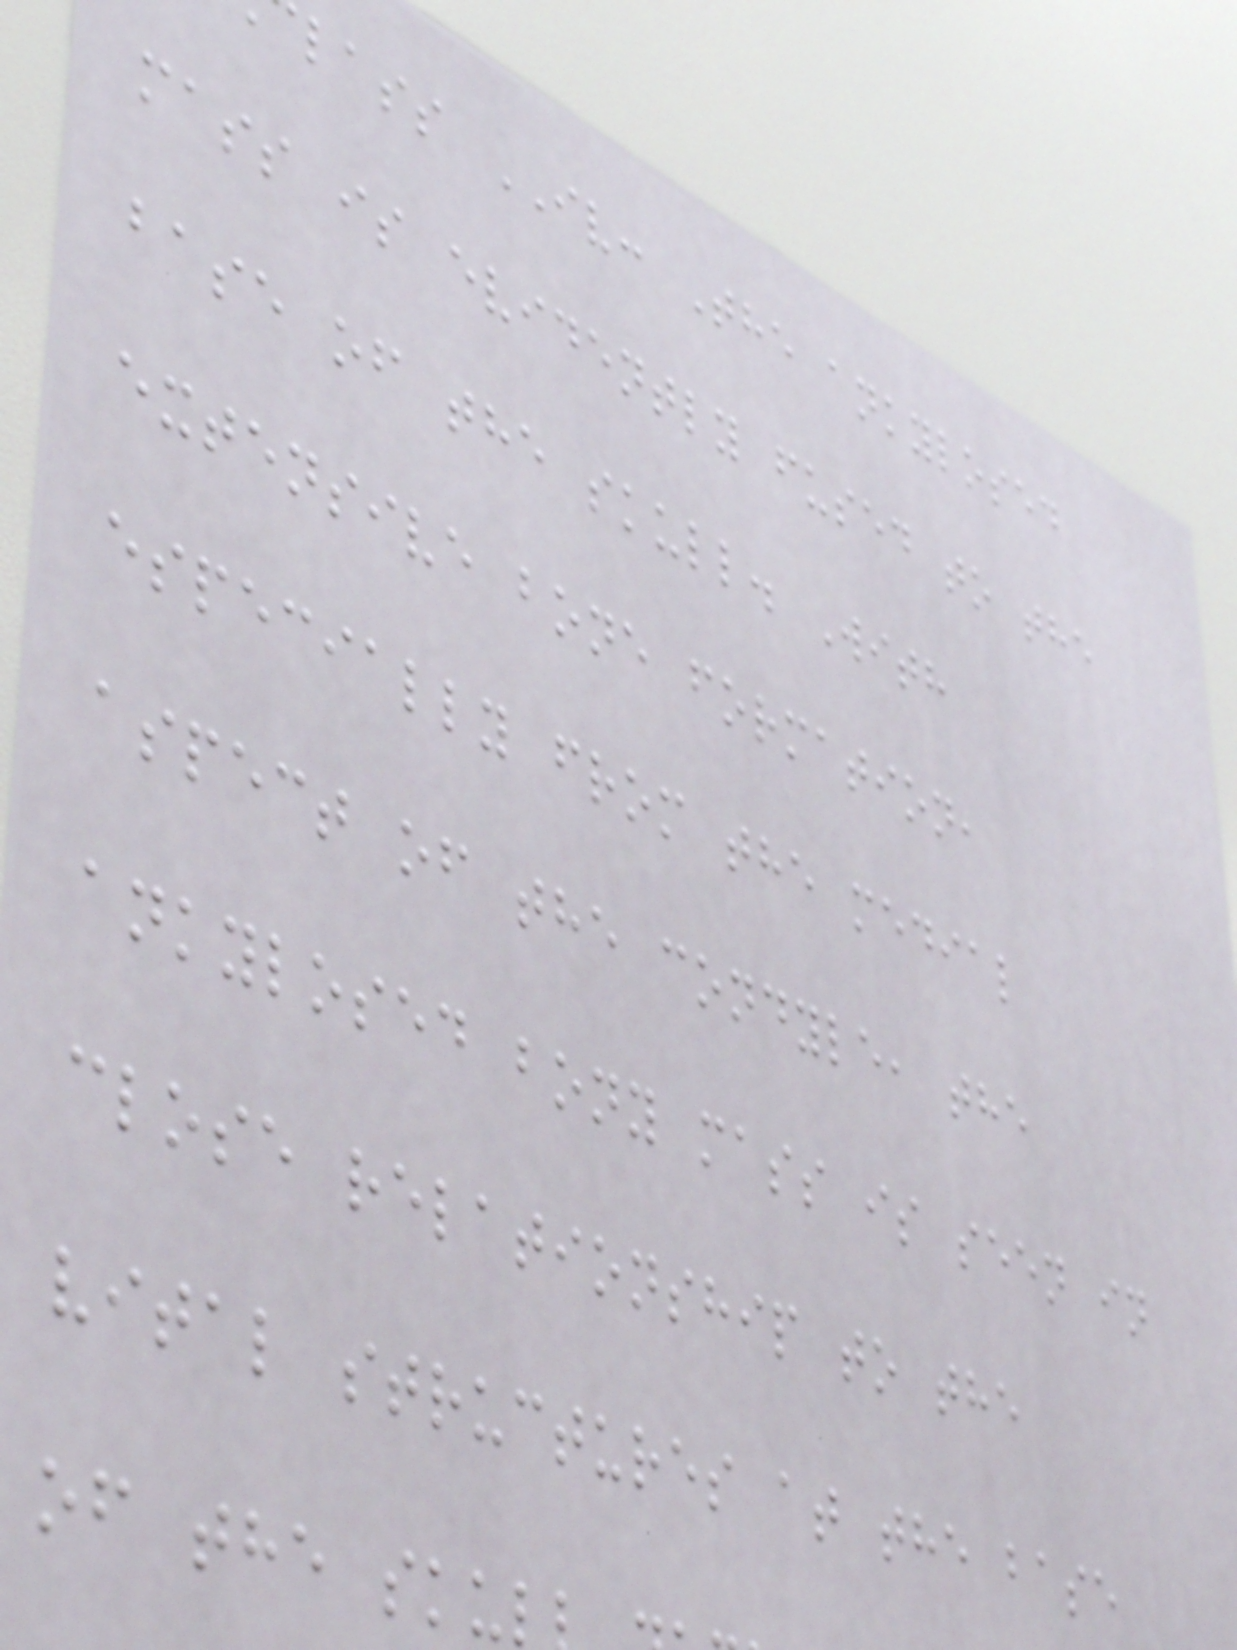lass IV: The ankylosed
mass is evidently fused to the
base of the skull. With
extensive bone formation,
especially from the medial
aspect of the condyle, the
ankylosed bony mass is seen in
close relationship to the
vital structures at the base
of the sku
